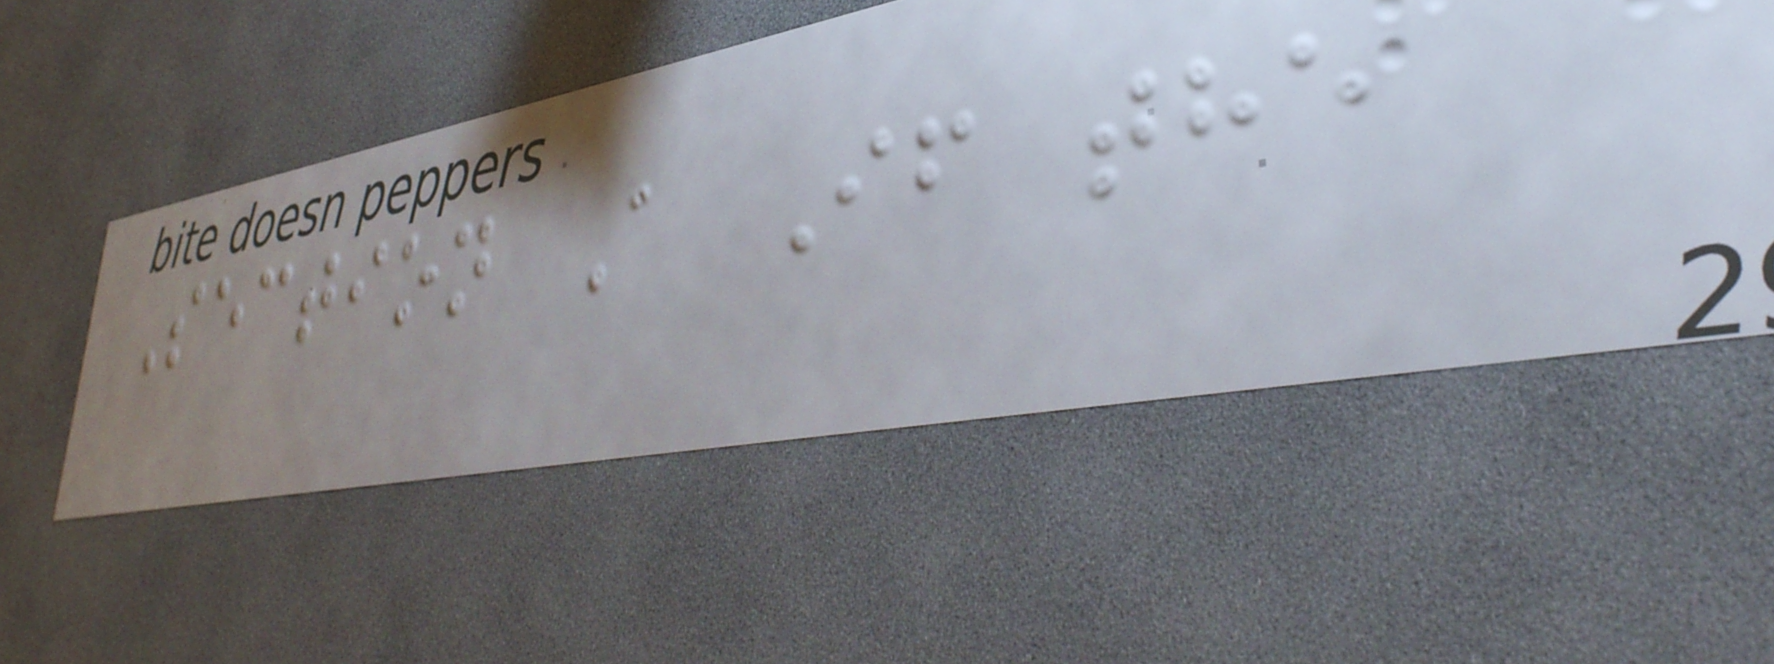Section A If the
